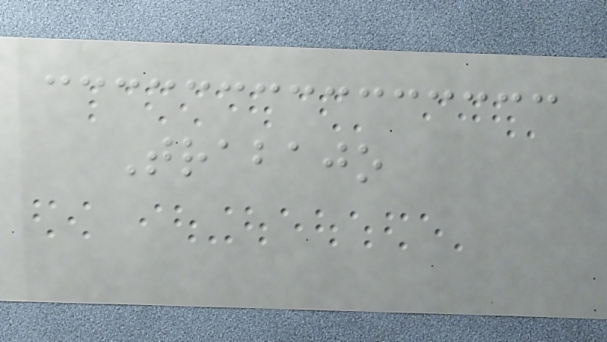Trabajo
